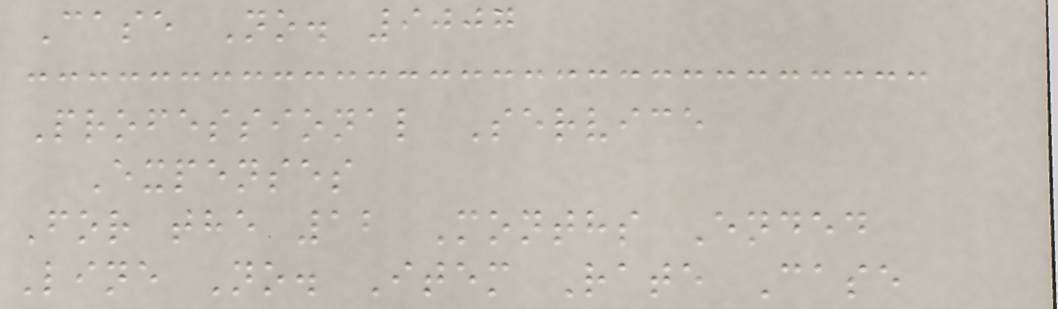Case No. 9007
Professional Service
Expenses
For the 12 Months Ended
Line No. Item Rate Case
